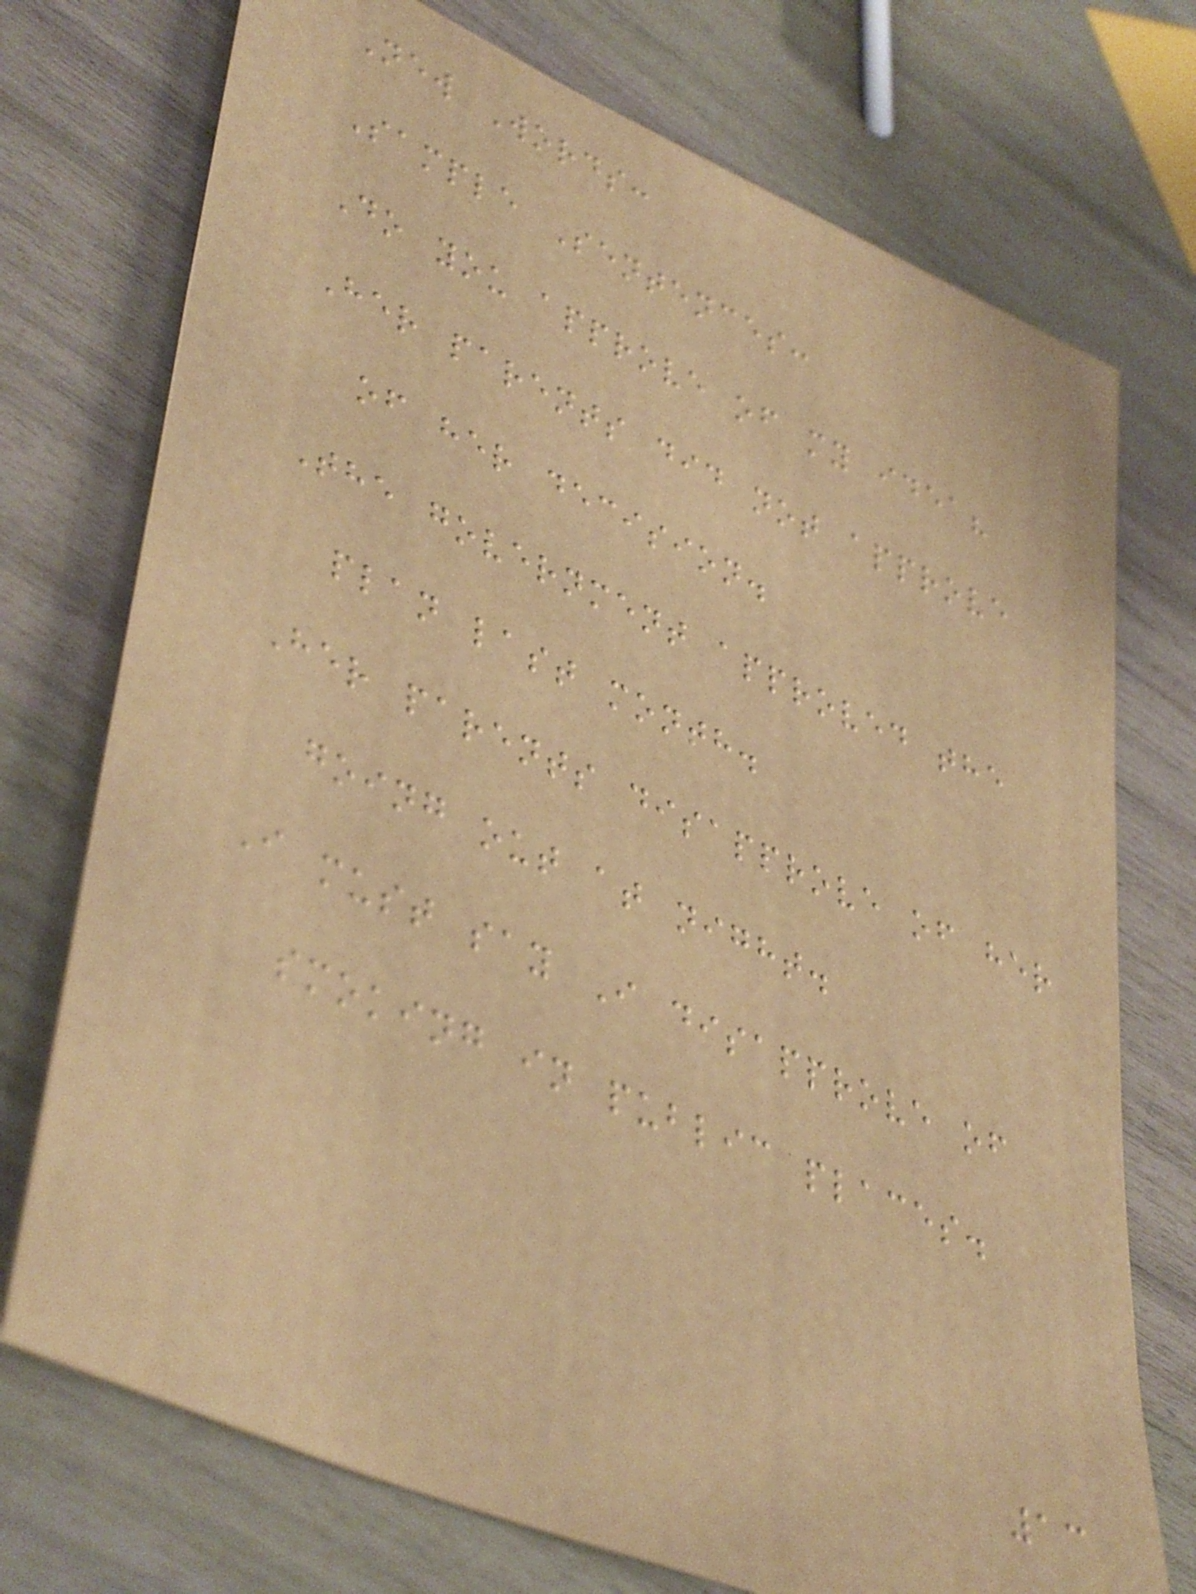New Words:
Sample Sentences:
Do you approve of my idea?
Her parents did not approve
of her decision.
The government approved the
plan last month.
Her parents disapprove of her
going out at night.
I must say I disapprove of
smoking in public places.
13
